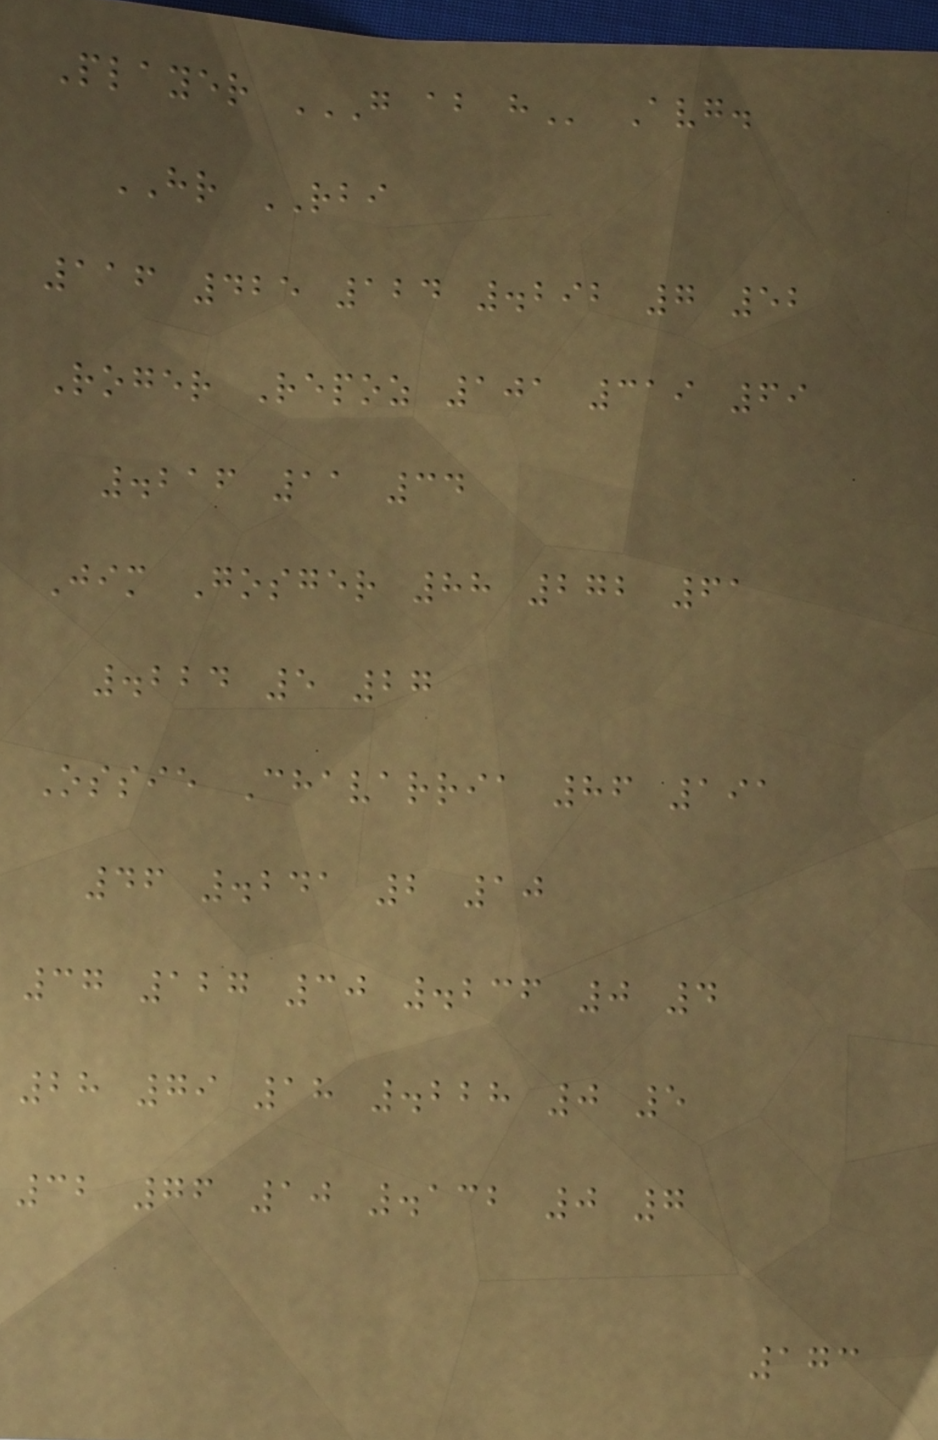Player G AB H Avg.
HR RBI
116 425 124 .292 7 52
Roger Repoz 101 319 69
.216 11 34
Jim Gosger 88 272 61
.224 5 27
Ossie Chavarria 86 191
46 .241 2 10
37 127 30 .236 0 4
28 79 18 .228 0 5
32 76 10 .132 0 7
173
